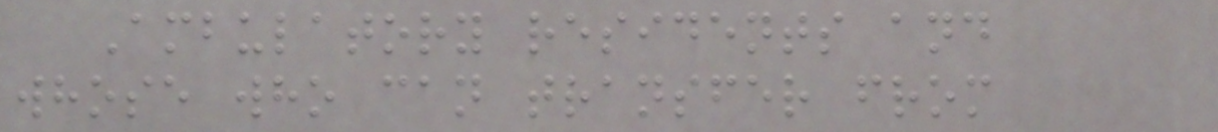Ambulatory residents and
whose who can transfer from
